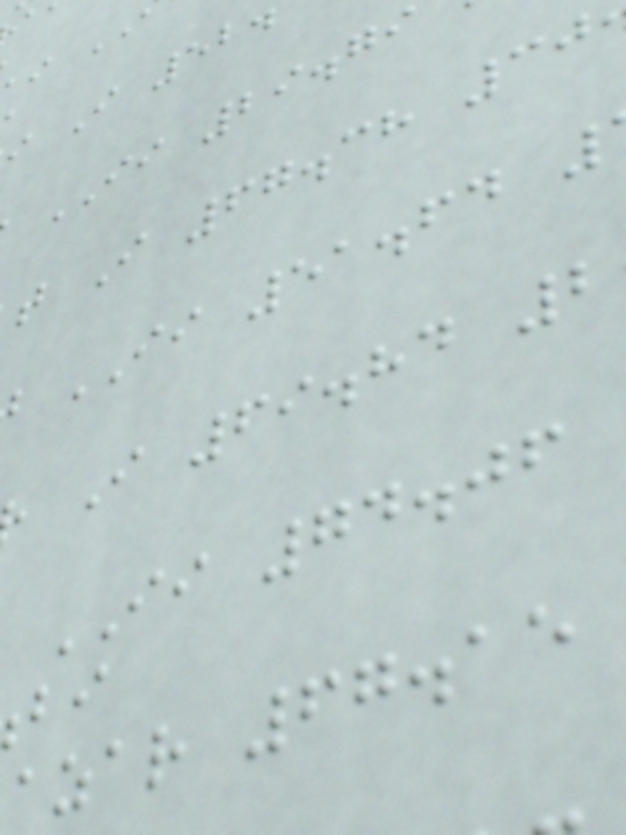i I 52
II 29.79
t I 67.38 30
II 51.64
I 69.84 2
II 74.06
azar 67.15
